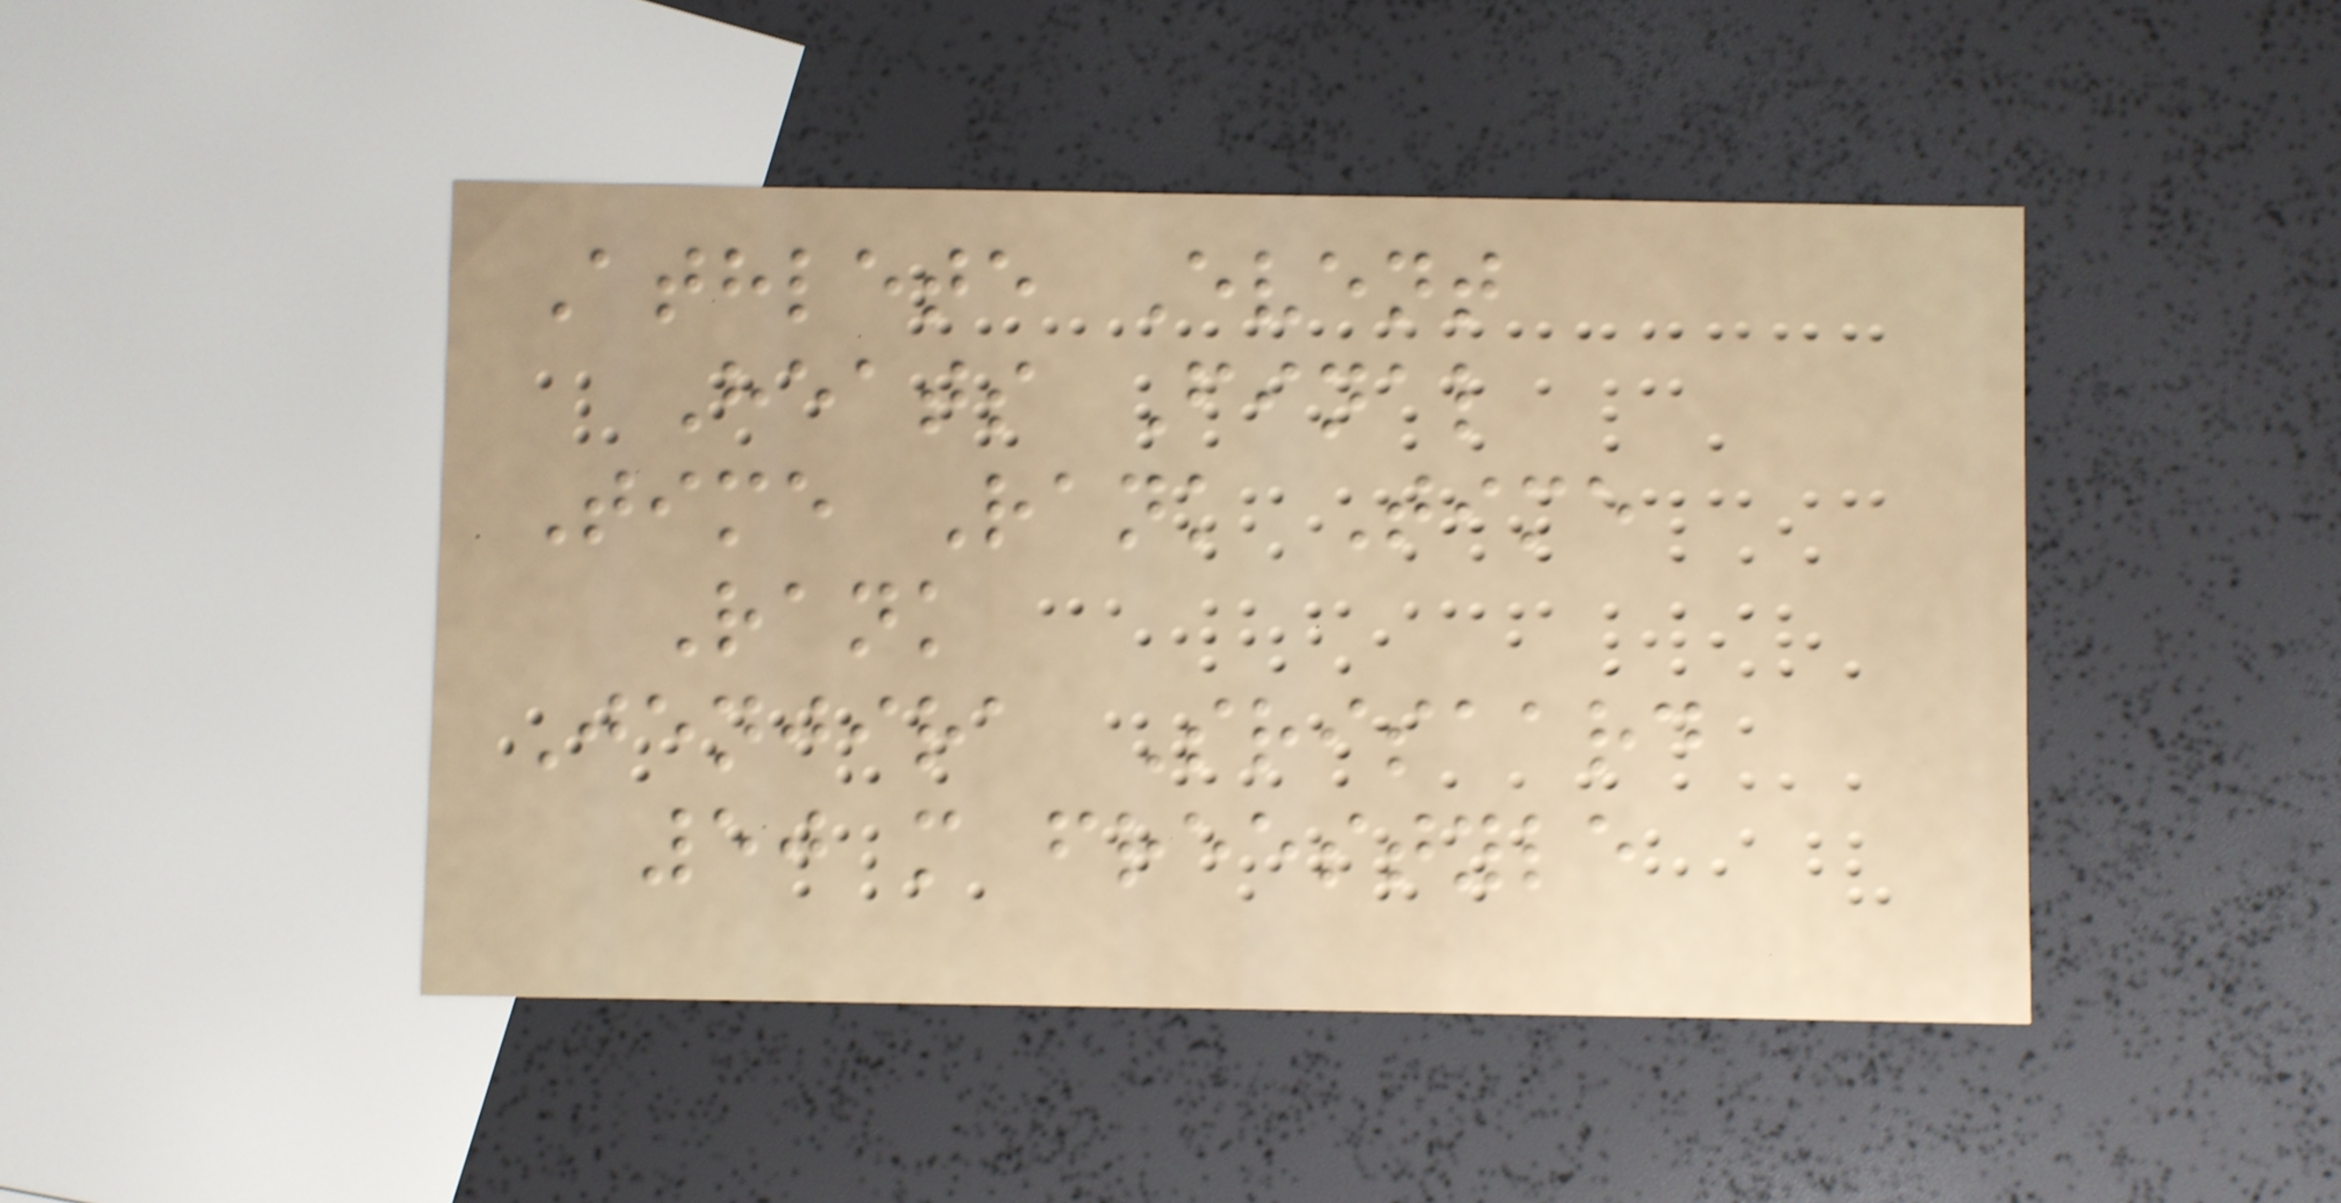Athlete Event
Heats Final
Time Rank Time
Rank
Jenjira Srisaard
50 m freestyle
